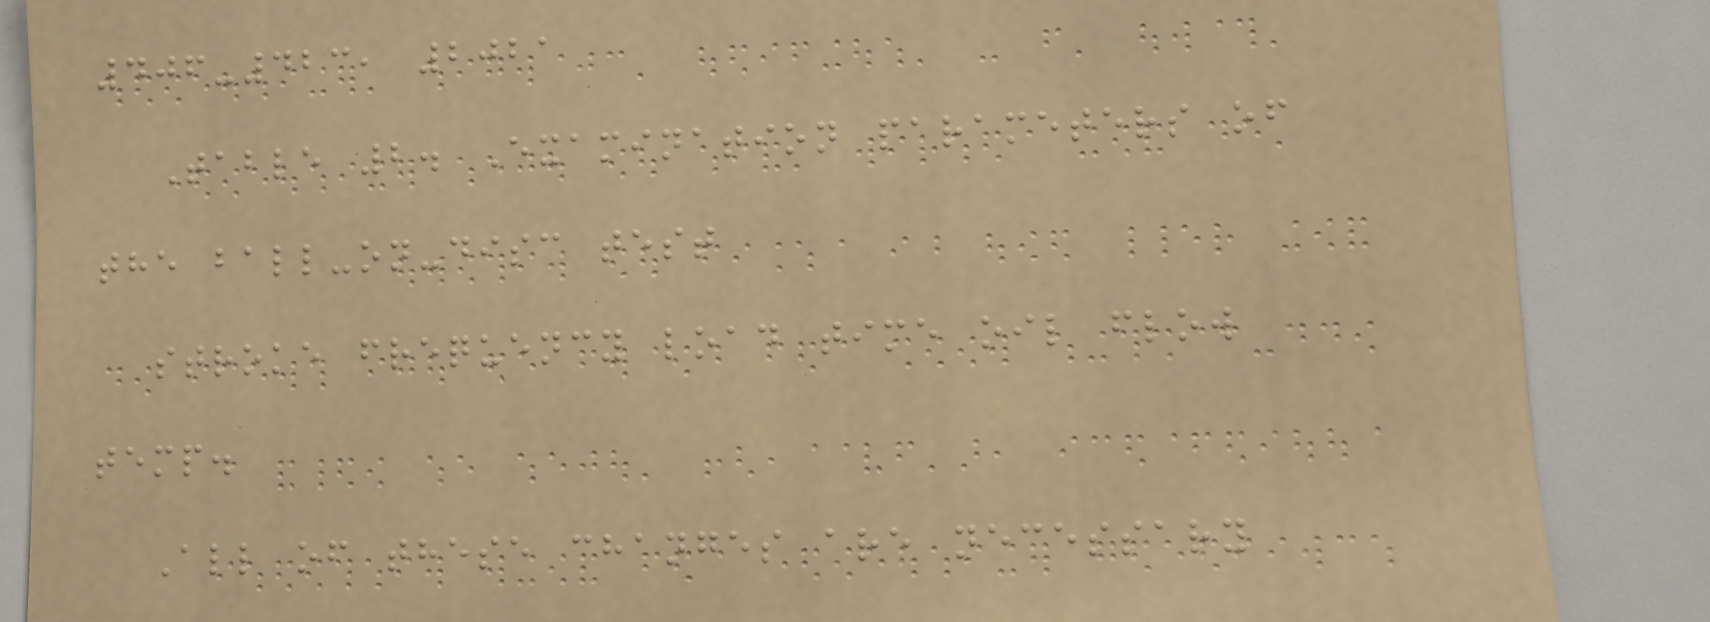406-423, 2021
Table 2. Examination parameters of
the ball-on-disc test
stroke frequency load time oil flow
temp.
All of these changes are necessary
